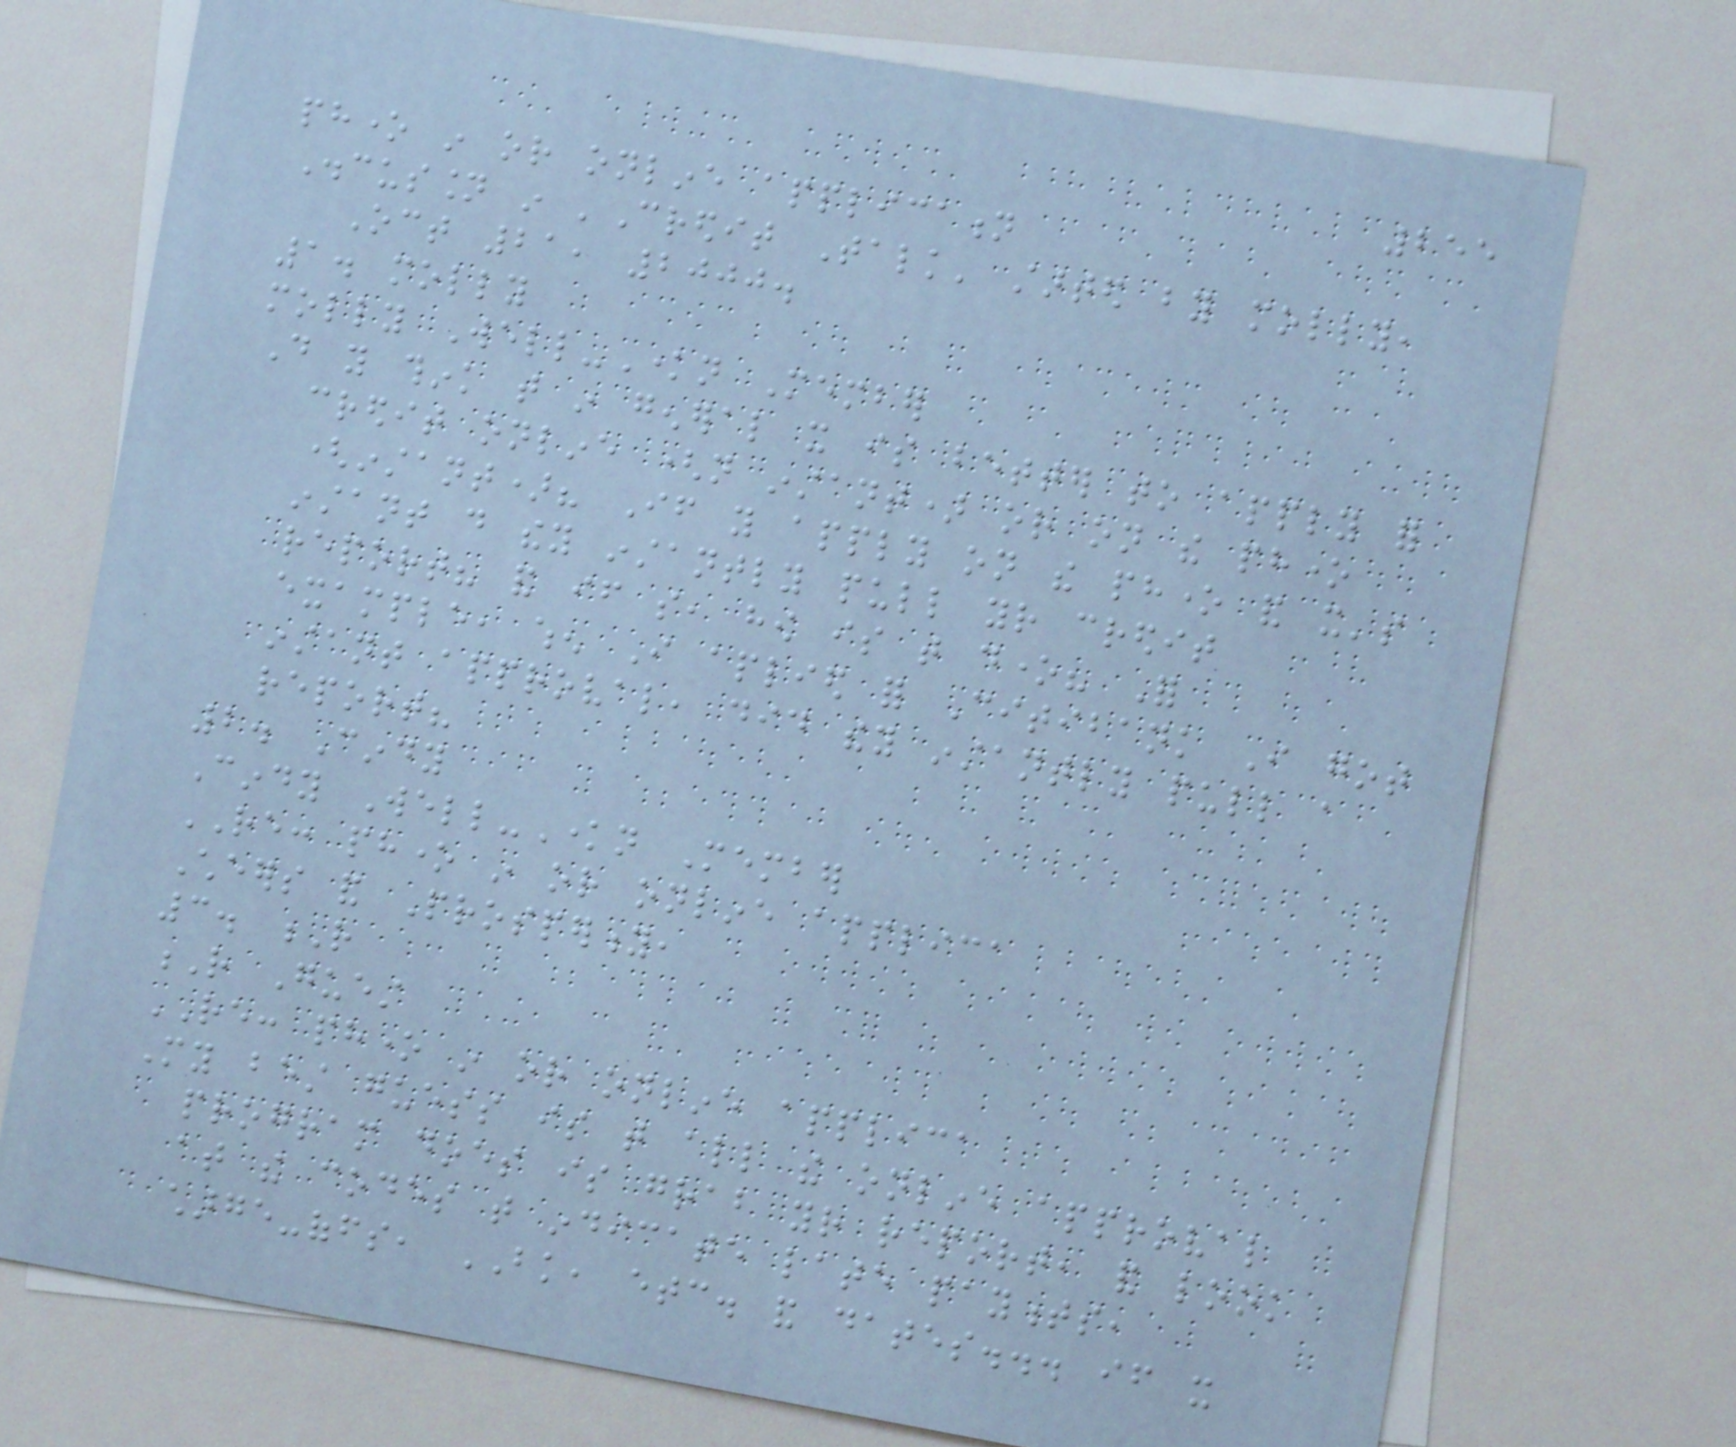255
phone in or online application
Discussion in 'Credit Talk' started by molly,
Oct 21, 2000.
1. molly
molly Well-Known Member
Do you think that in general it is better to apply for
credit online (not instant) or on the phone
(instant)? If you apply on the phone and it's
instant do they instantly pull your credit
report? and if so, how is that done? For
example, when I aplied for Citibank I got
instant approval, did they instantly pull a
report?
2. Cindy
Cindy Well-Known Member
RE: phone in or online applica
Cheers and Prosperity,
3. R
R Guest
RE: phone in or online applica
My best guess is that all the online approval
program does is grab your report, and look
at the codes that indicate late payments,
charge-offs, BK, etc. and dates... if it
